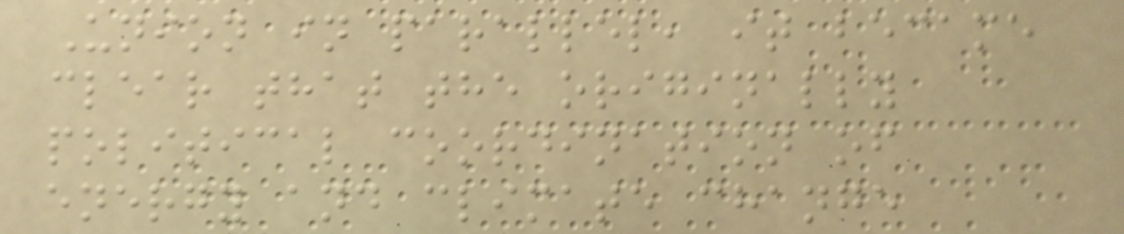Union in parallel, it became
clear that the originally
political coordination of
energy and climate change
